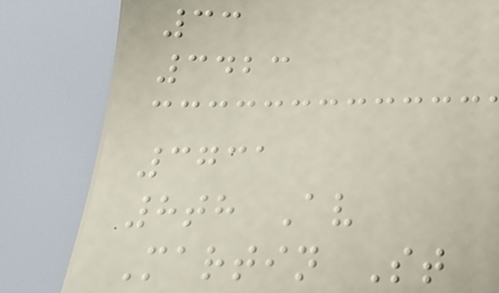33
3423
3731
8th Av
Martin St
